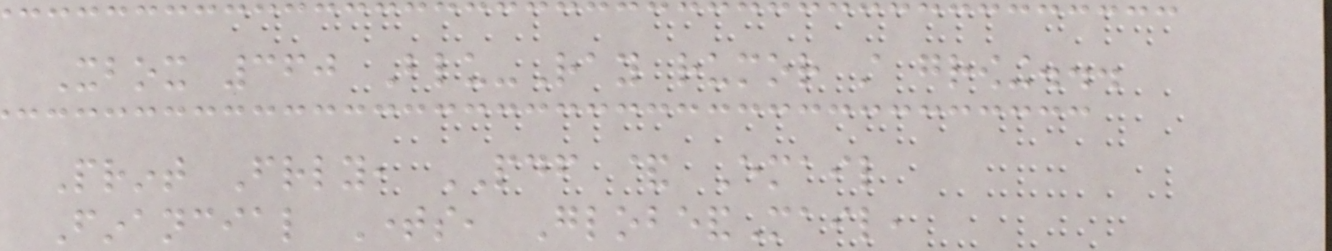Xbox 360 Blu-Ray rumor still growing...
Print Friendly, PDF & Email
Financial Times, GlobeandMail,
